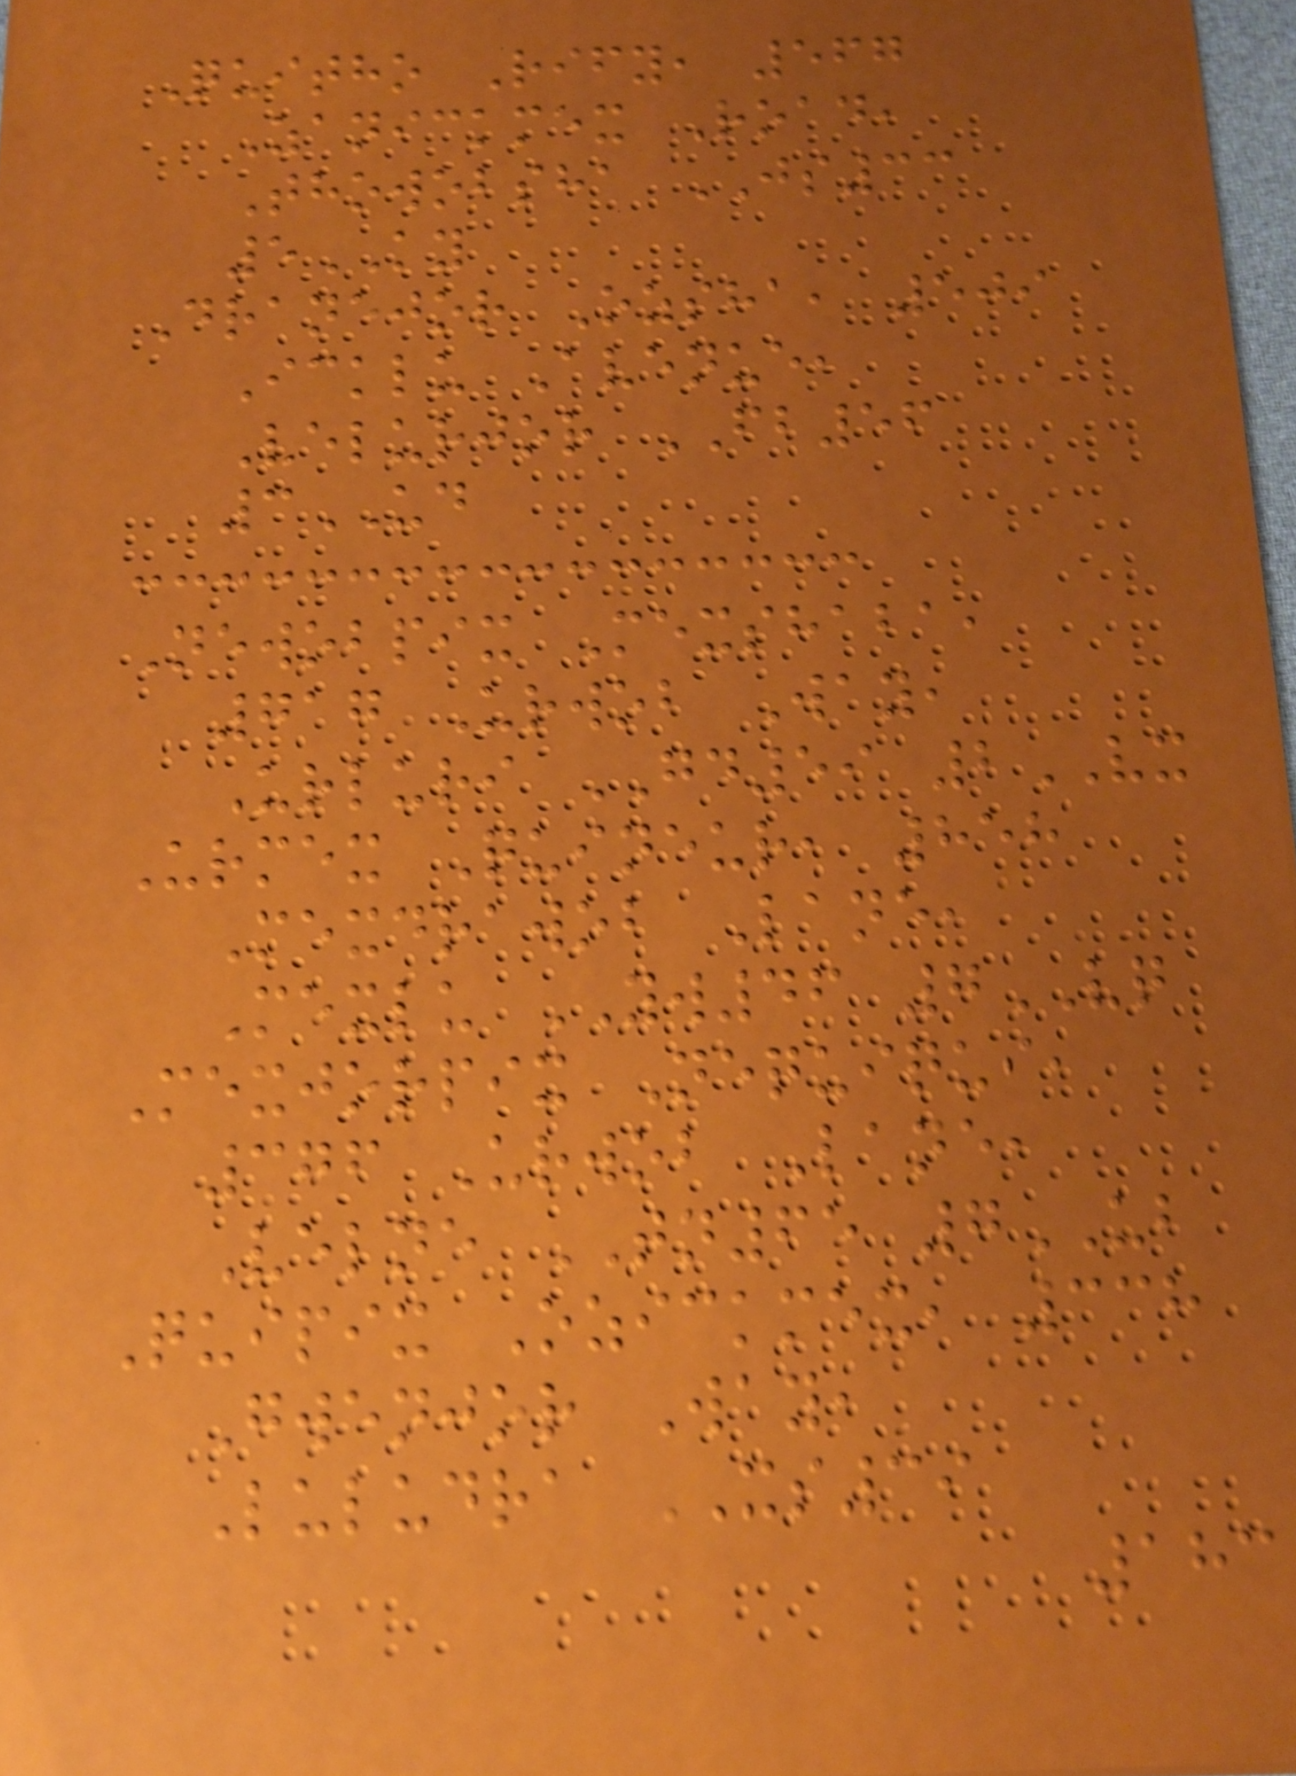Quitho Rify, 567
Zanickmex Road,
Thowobsha JS33
5KY
Dranejor Ozsha, 509
Icklu Avenue,
Velurjor FB56
3UD
Newobpix Mexshaba,
717 Urwob Way,
Urluri GD59 2VX
Urmex Quineur, 858
Mexdrawob Lane,
Mexlu YW46 7VQ
Mexjorpix Nequiqui,
376 Urwob Lane,
Velne TN65 7UB
Quipix Ozickmex, 338
Gwenjor Way,
Luludra XS39
183
